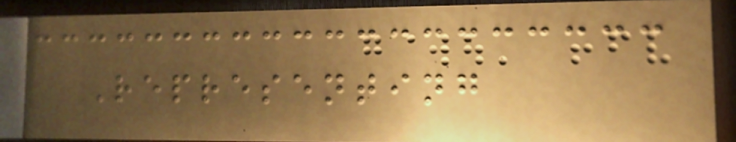Representing
